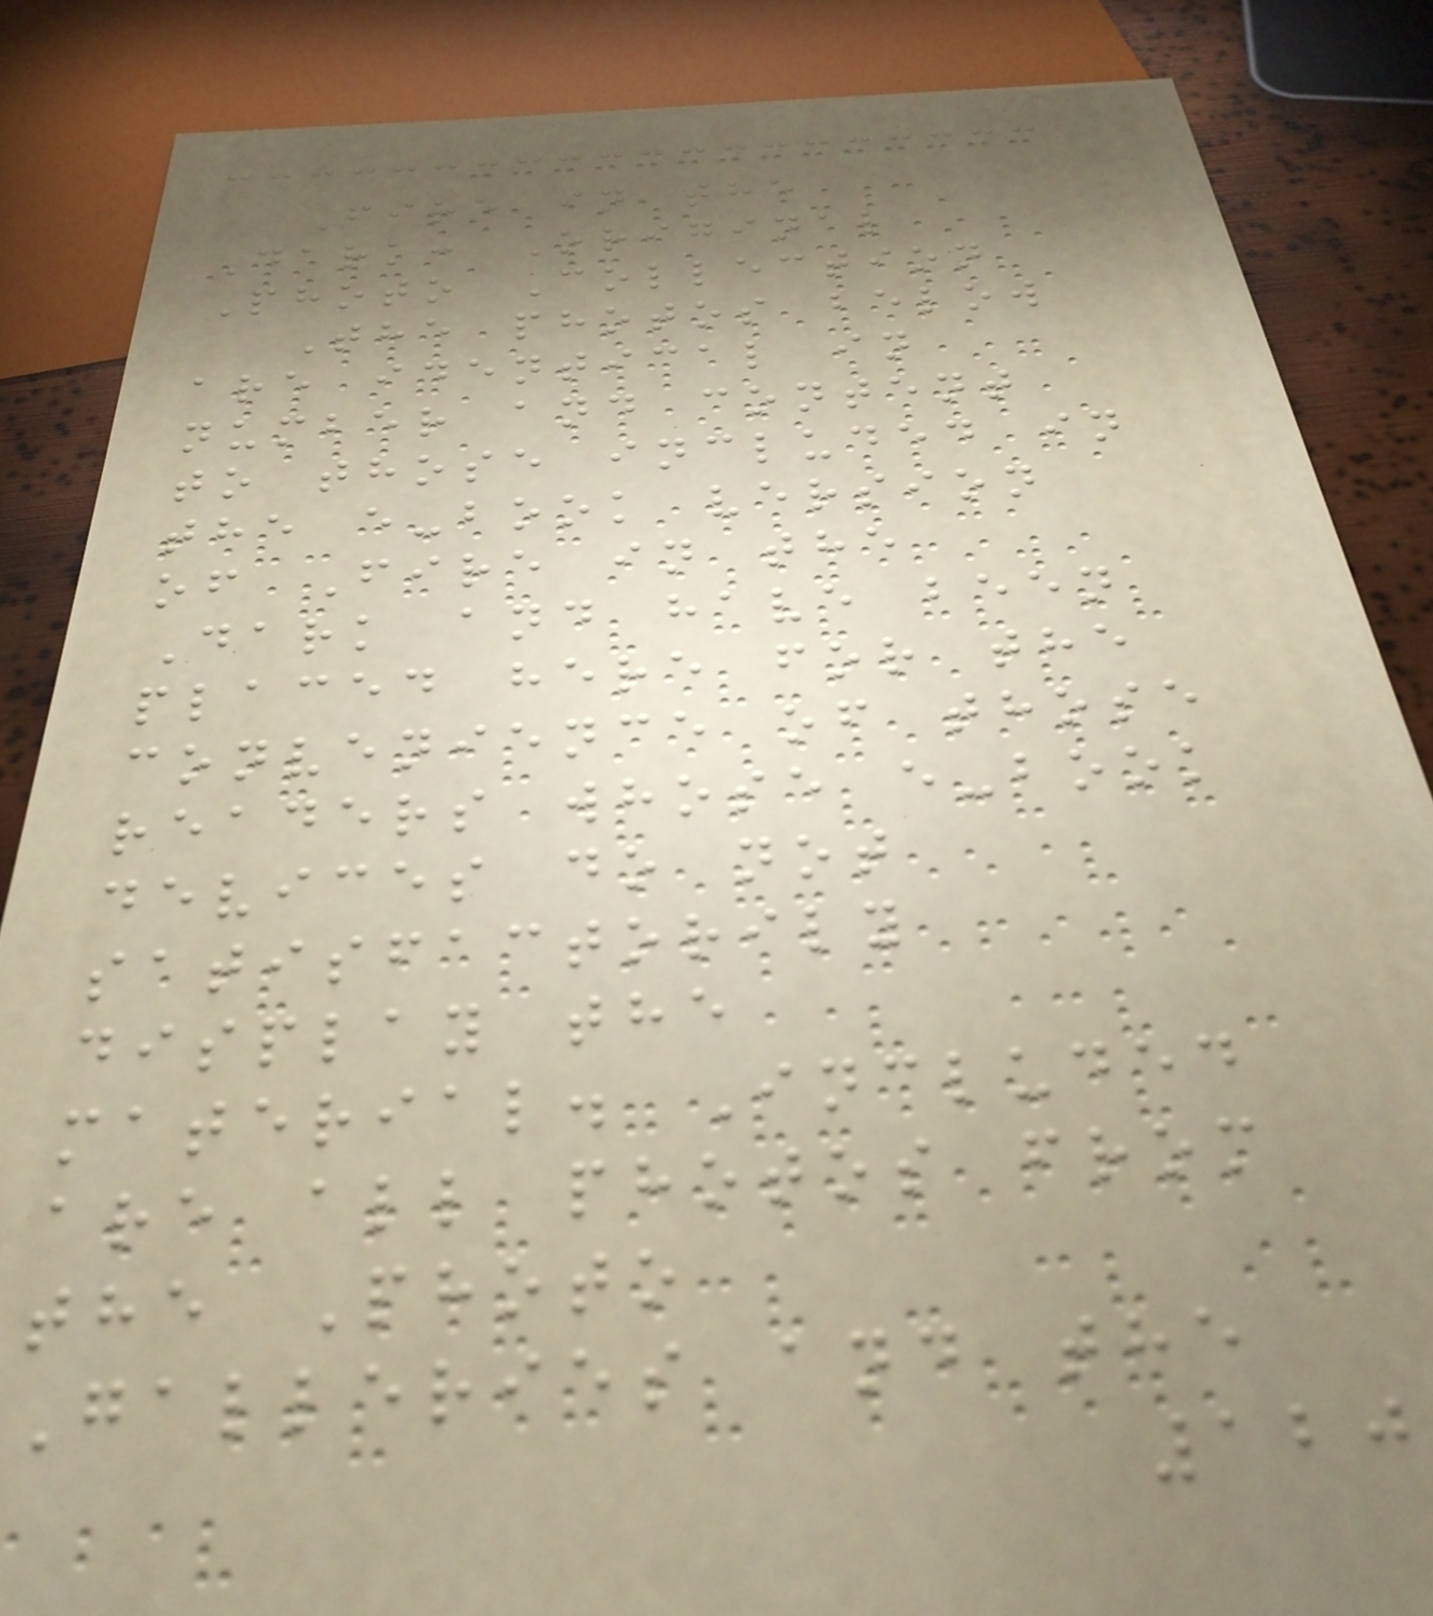Fire in the
Dark: Original
Photo Collection
The photos below
are identical in
number and content
to those included in
the e-book version
of Fire in the
Dark and have been
placed here for the
convenience of those
readers whose e-book
devices do not
satisfactorily
display the
material. Included
are all photos from
the Photo
Galleries and the
120
